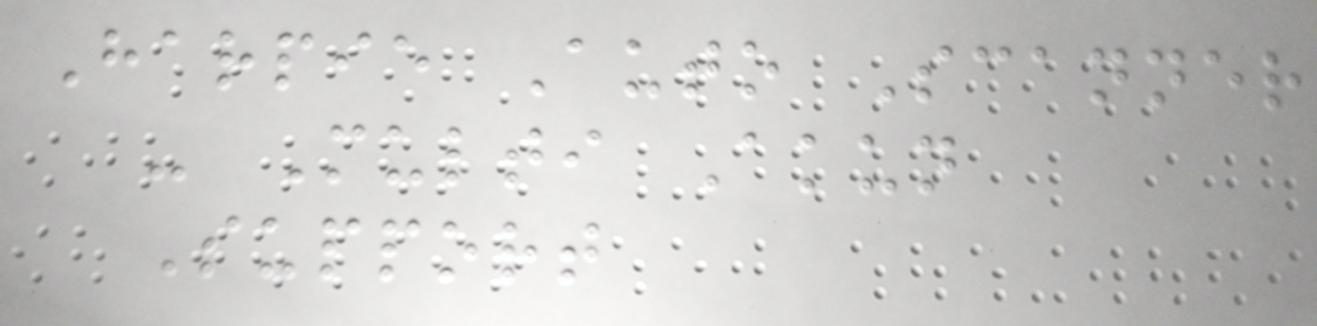Harpie Auto Scanner
- Multi Akun
Support
